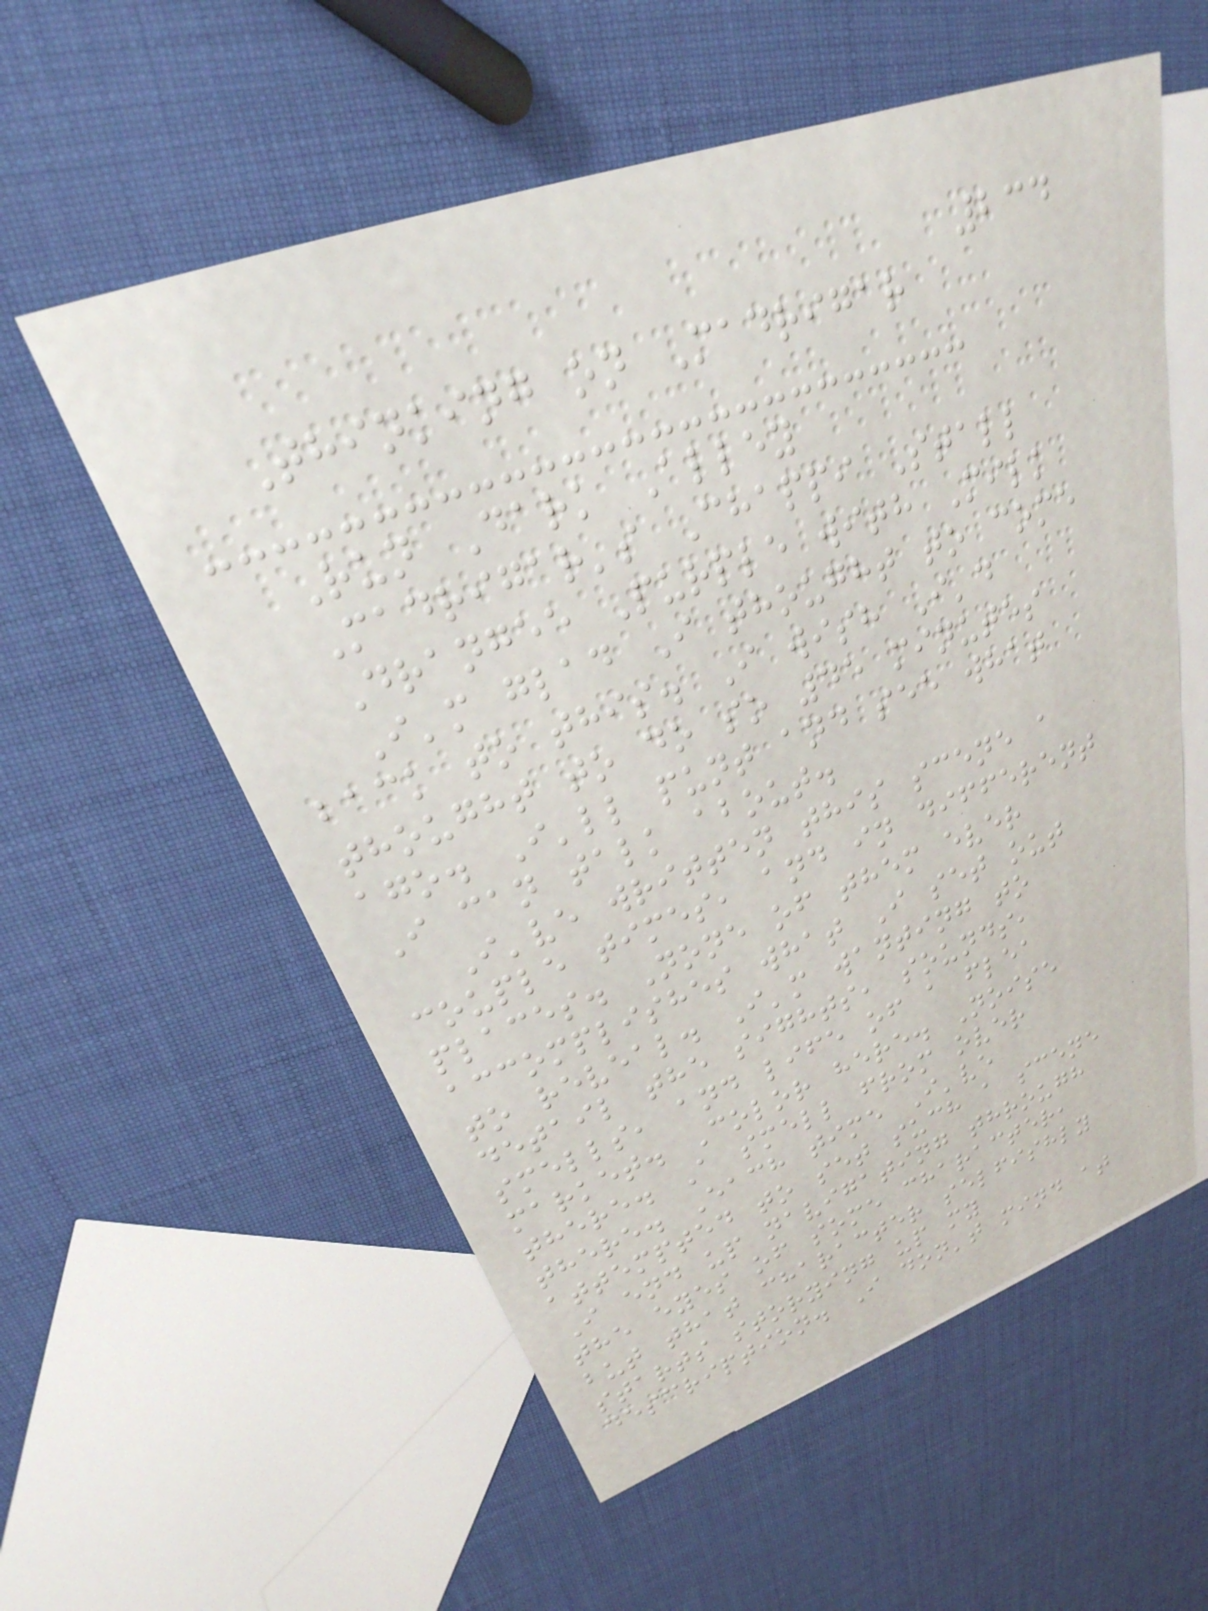234
Thinking on Madrigar
Run Dark Alley
Madrigar's Chappi Stall
Drangee Purple with Milk
I'm glad I thought to come
back to this. I wish I'd
thought to do so 45 minutes
ago. I'll punt and see what
I can talk about.
I've written this scene a
couple times, and in different
places. None of them ever
accomplishes what I set out
to reveal. I'm wanting to
detail the sights, sounds,
smells, and life of a flea
market. Color here. Noise
there. A smell from over
there. Each time I've
attempted to set such a scene
I end up navigating through
the eyes of some character,
but that character selfishly
starts storying up my
description. I don't mind at
